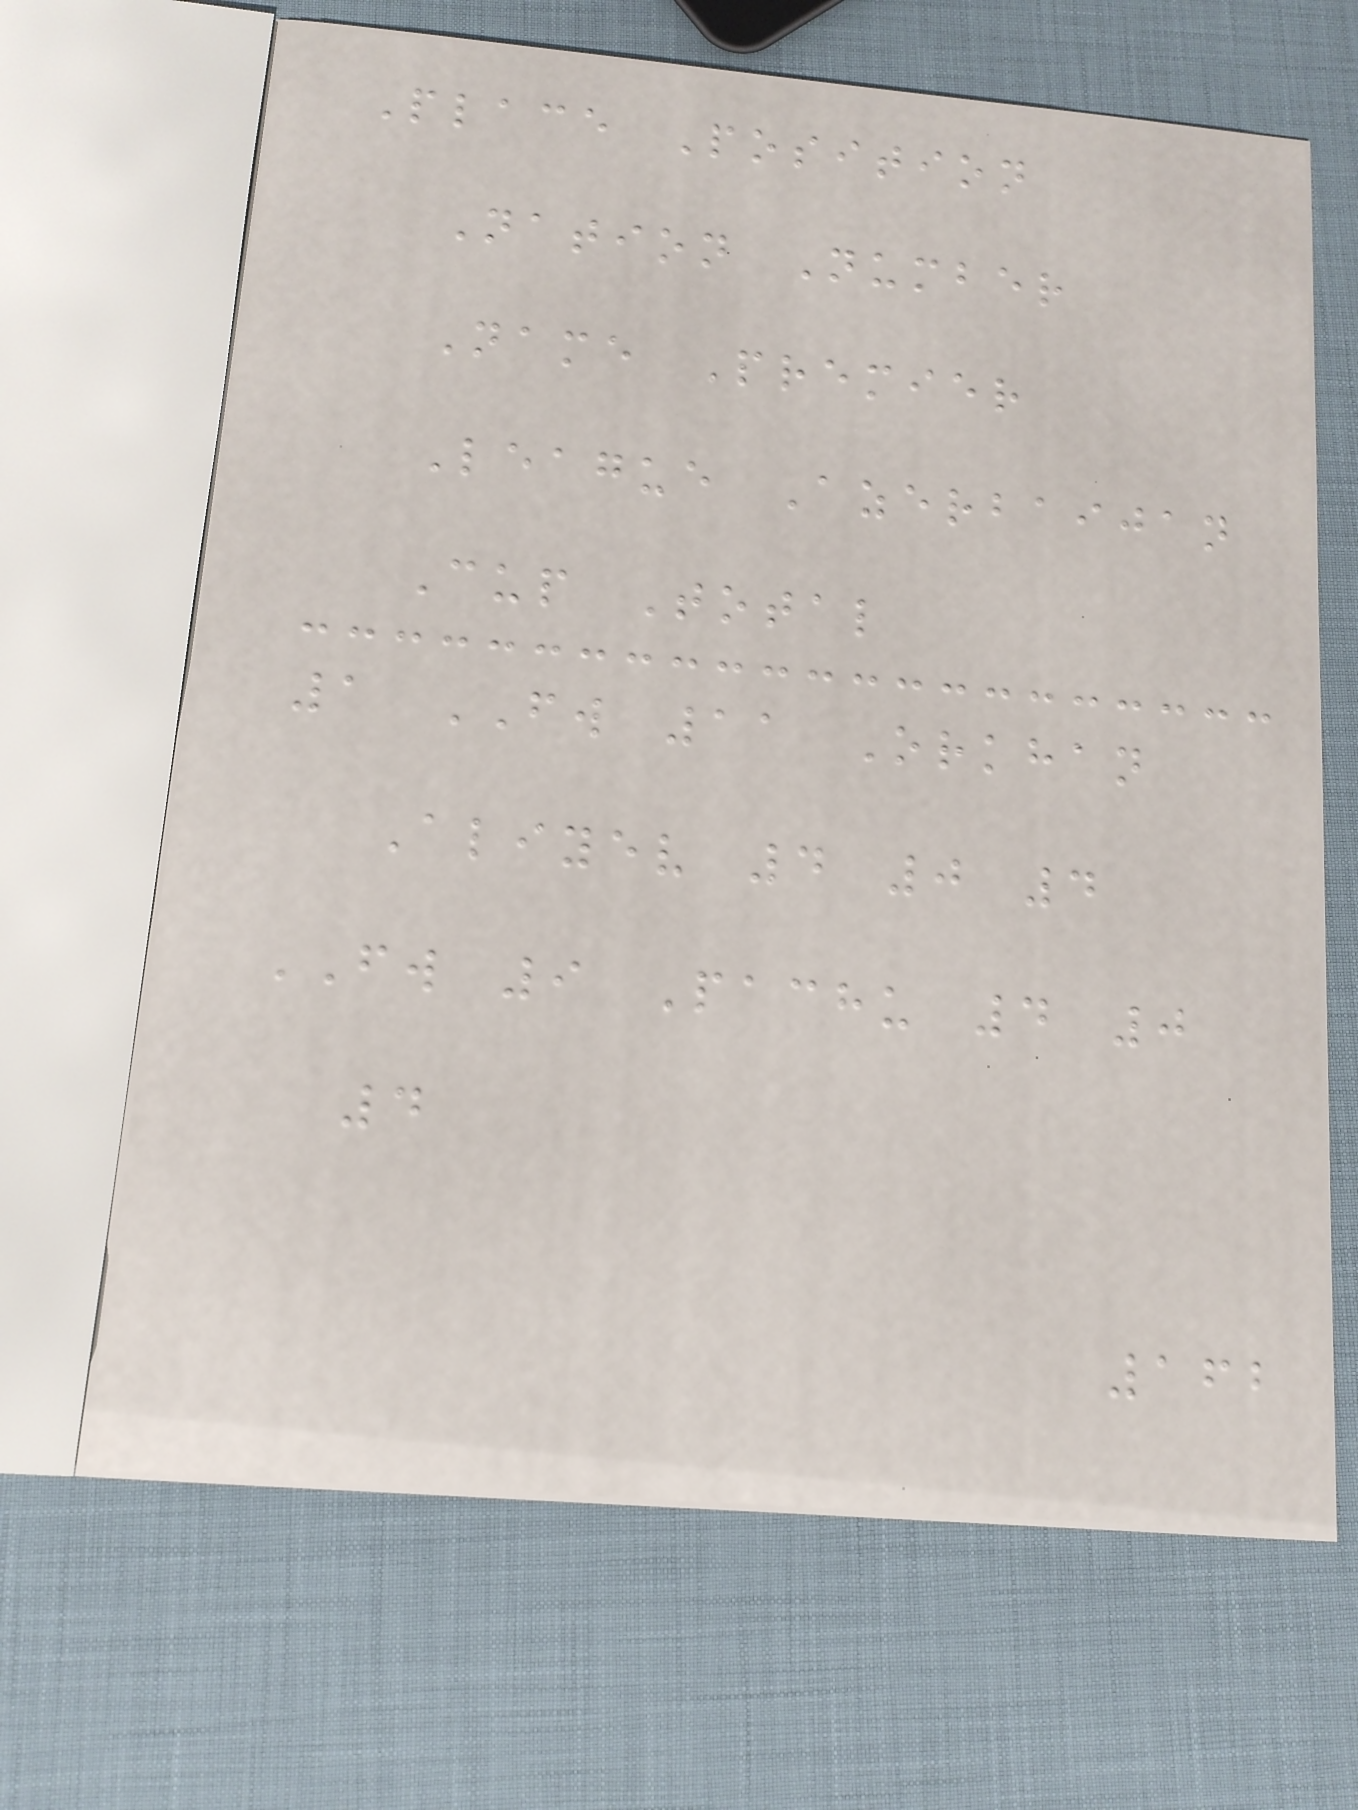Place Position
Nation Number
Name Premier
League Azerbaijan
Cup Total
1 FW 11 Orkhan
Aliyev 4 0 4
FW 9 Pachu 4 0
4
162
